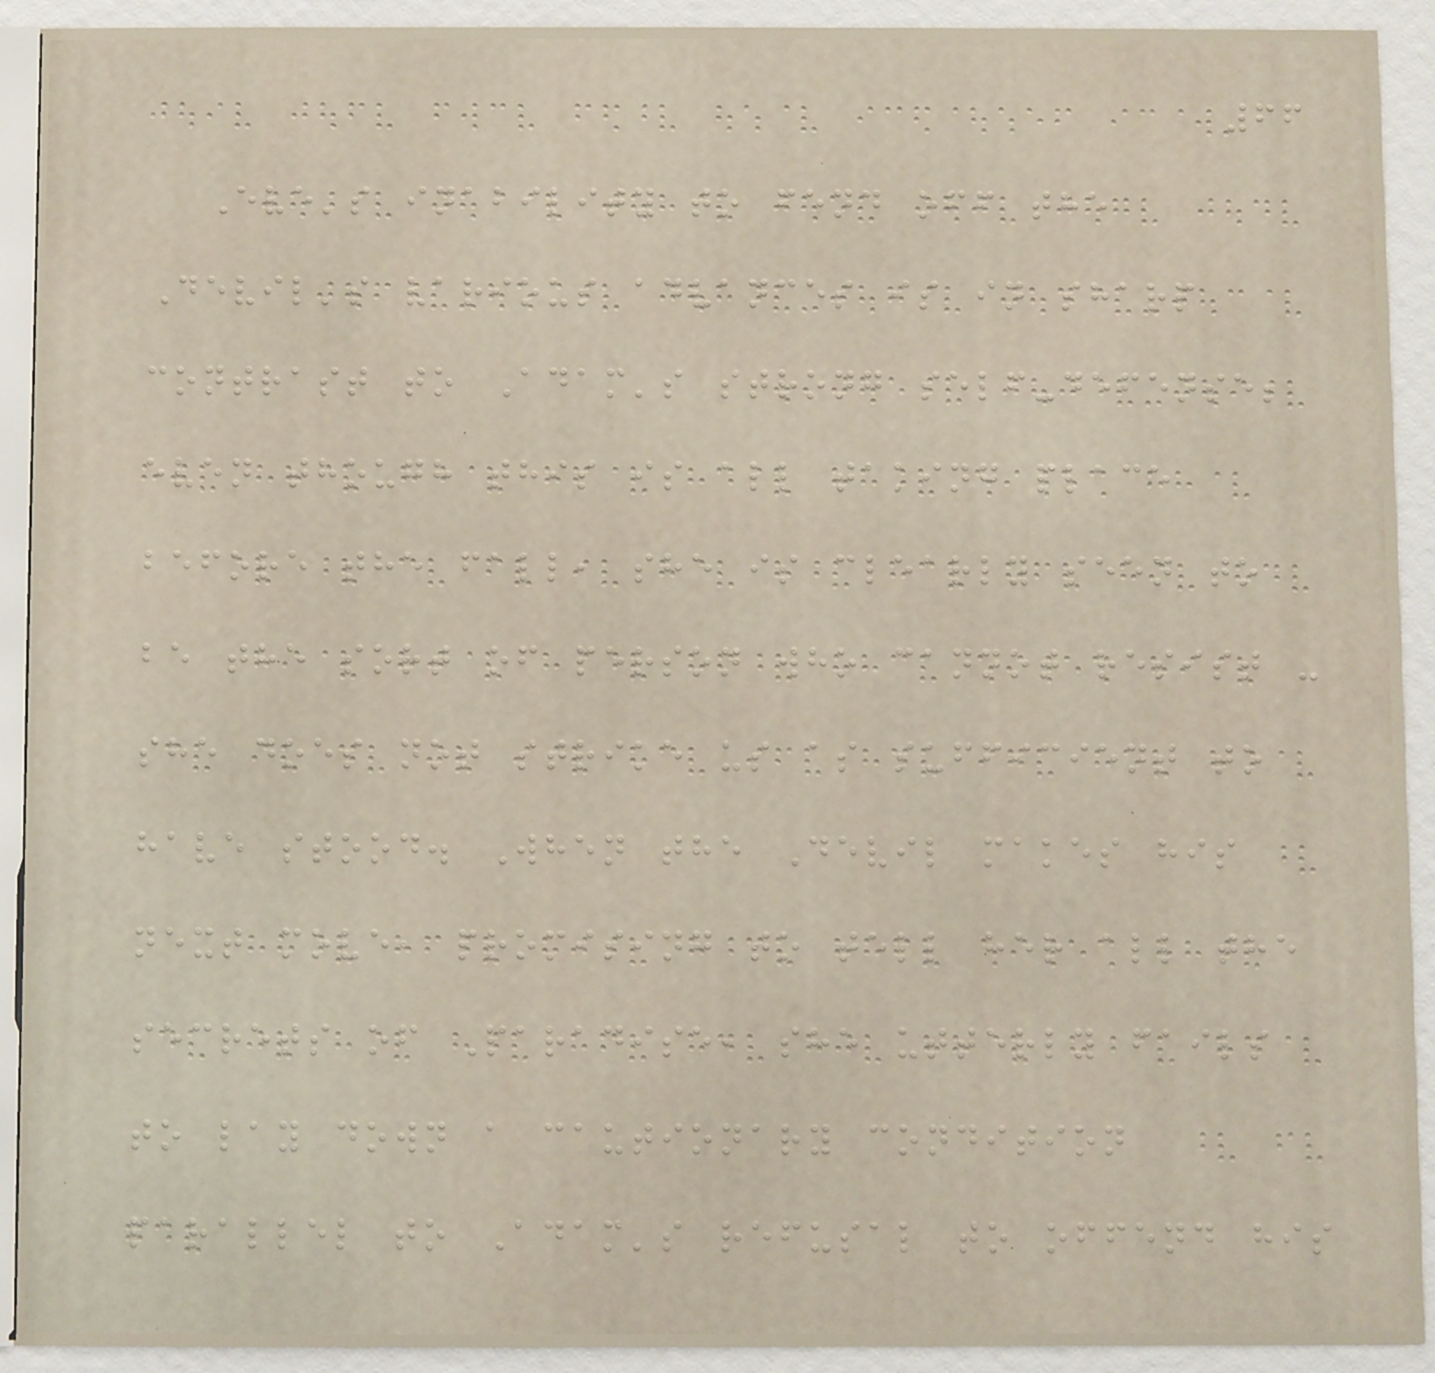66
Eve's inability to fend off the
Devil's various advances is in sharp
contrast to Adam's strong self-defense;
even though this is all taking place
before the fall, she is clearly seen to
be the sort of person who cannot resist -
she does not strike us as sufficient to
have stood. When the Devil makes his
next move, promising to tell her all the
secrets of Paradise, she utterly fails
to lay down a cautionary condition
parallel to Adam's refusal to offend his
